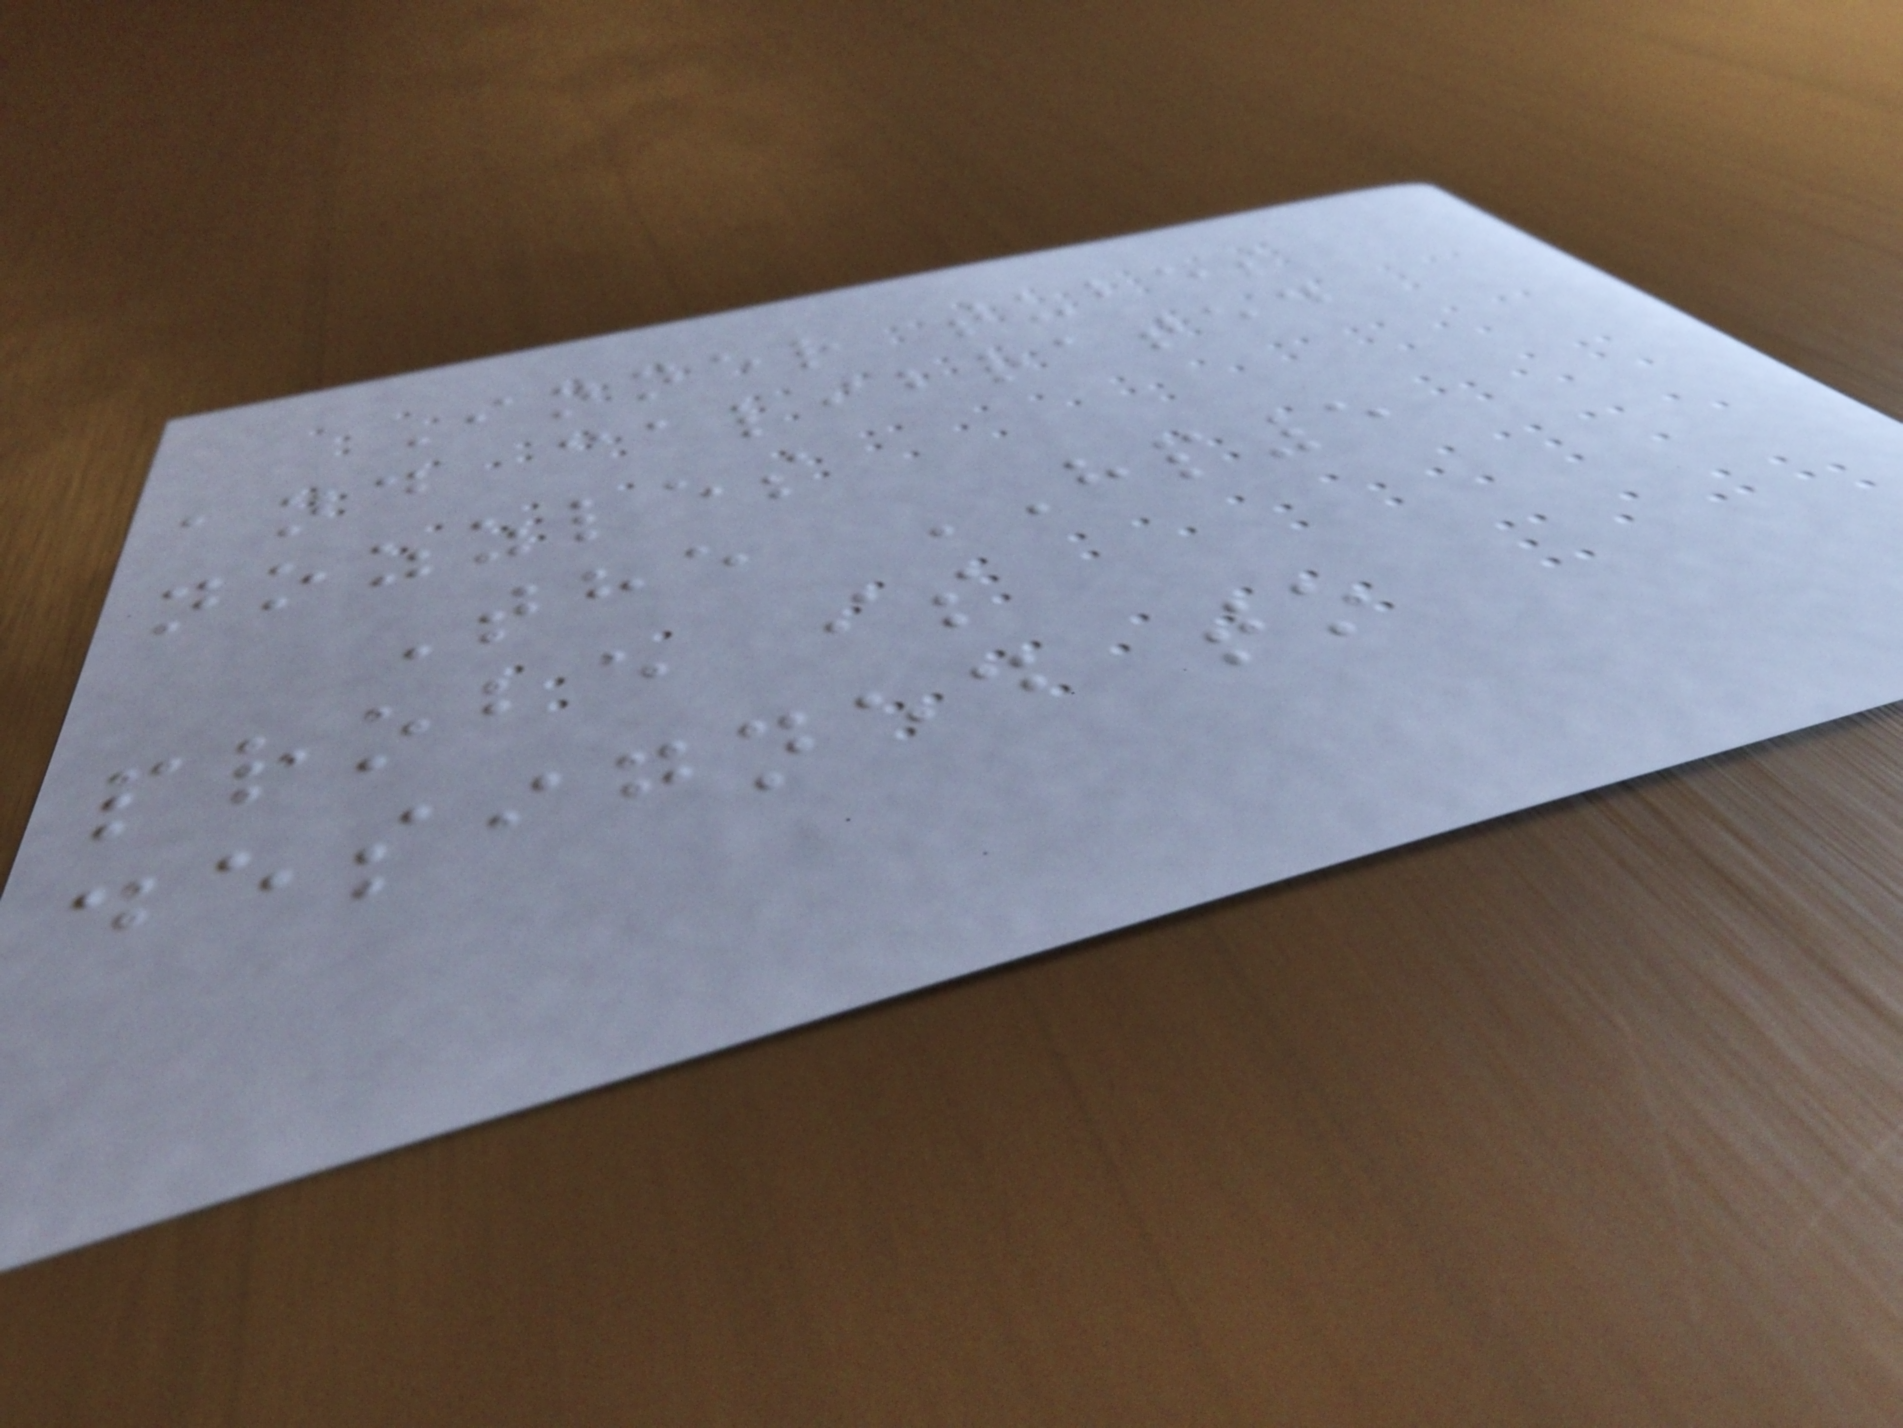Inner tubes
and calibrated
nozzles
The HP5
probe is
designed to
